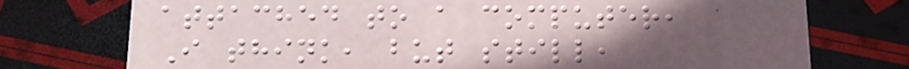attached to a computer,
I think, but still,
